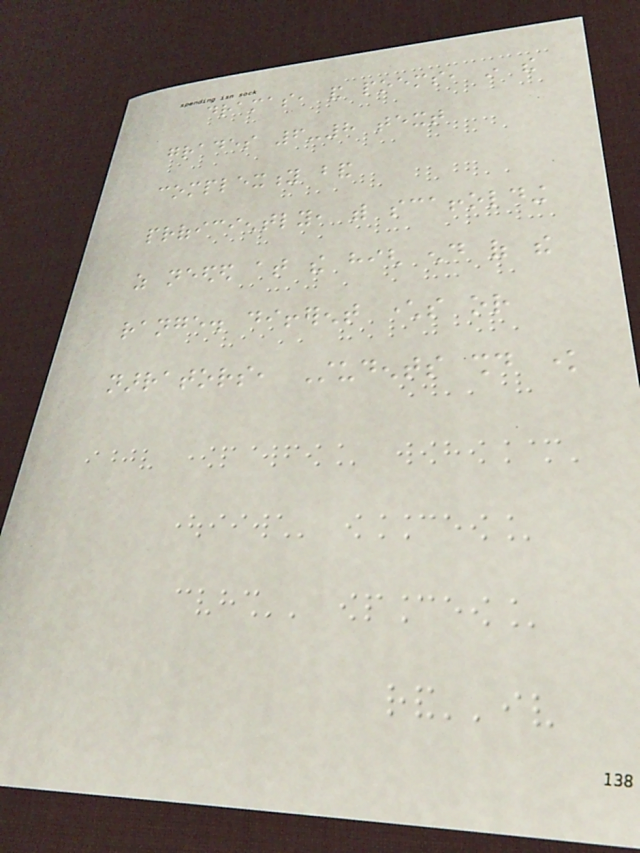dramas, and poems, in the
grades 6-8 text
complexity band
proficiently, with scaffolding
as needed at the high end of the
range. different characters or
narrators, Students should know
